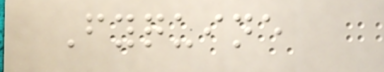Fyquine
